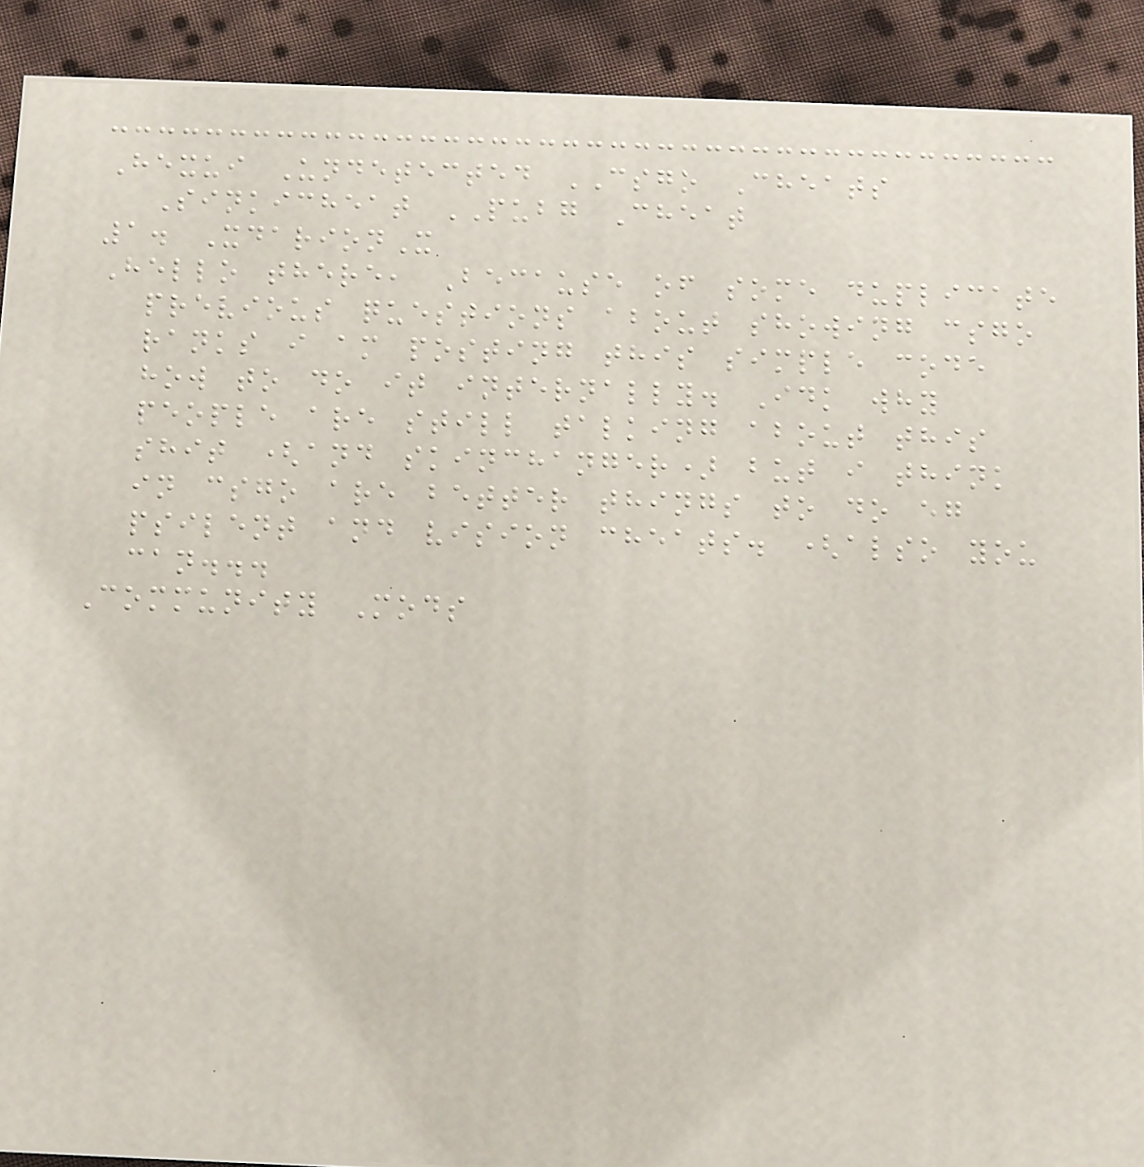Hexui Undetected CSGO Cheats
Sinkicheat PUBG Cheat
1. XdarionX
Hello there, Because of some duplicate
previous questions about showing csgo
ranks i am posting this simple code
how to do it internally. Idk why
people are still talking about this
shit (and skinchanger) but i think
in csgo are better things to do eg
psilent and vision cheats. (also you
can...
Community Mods
